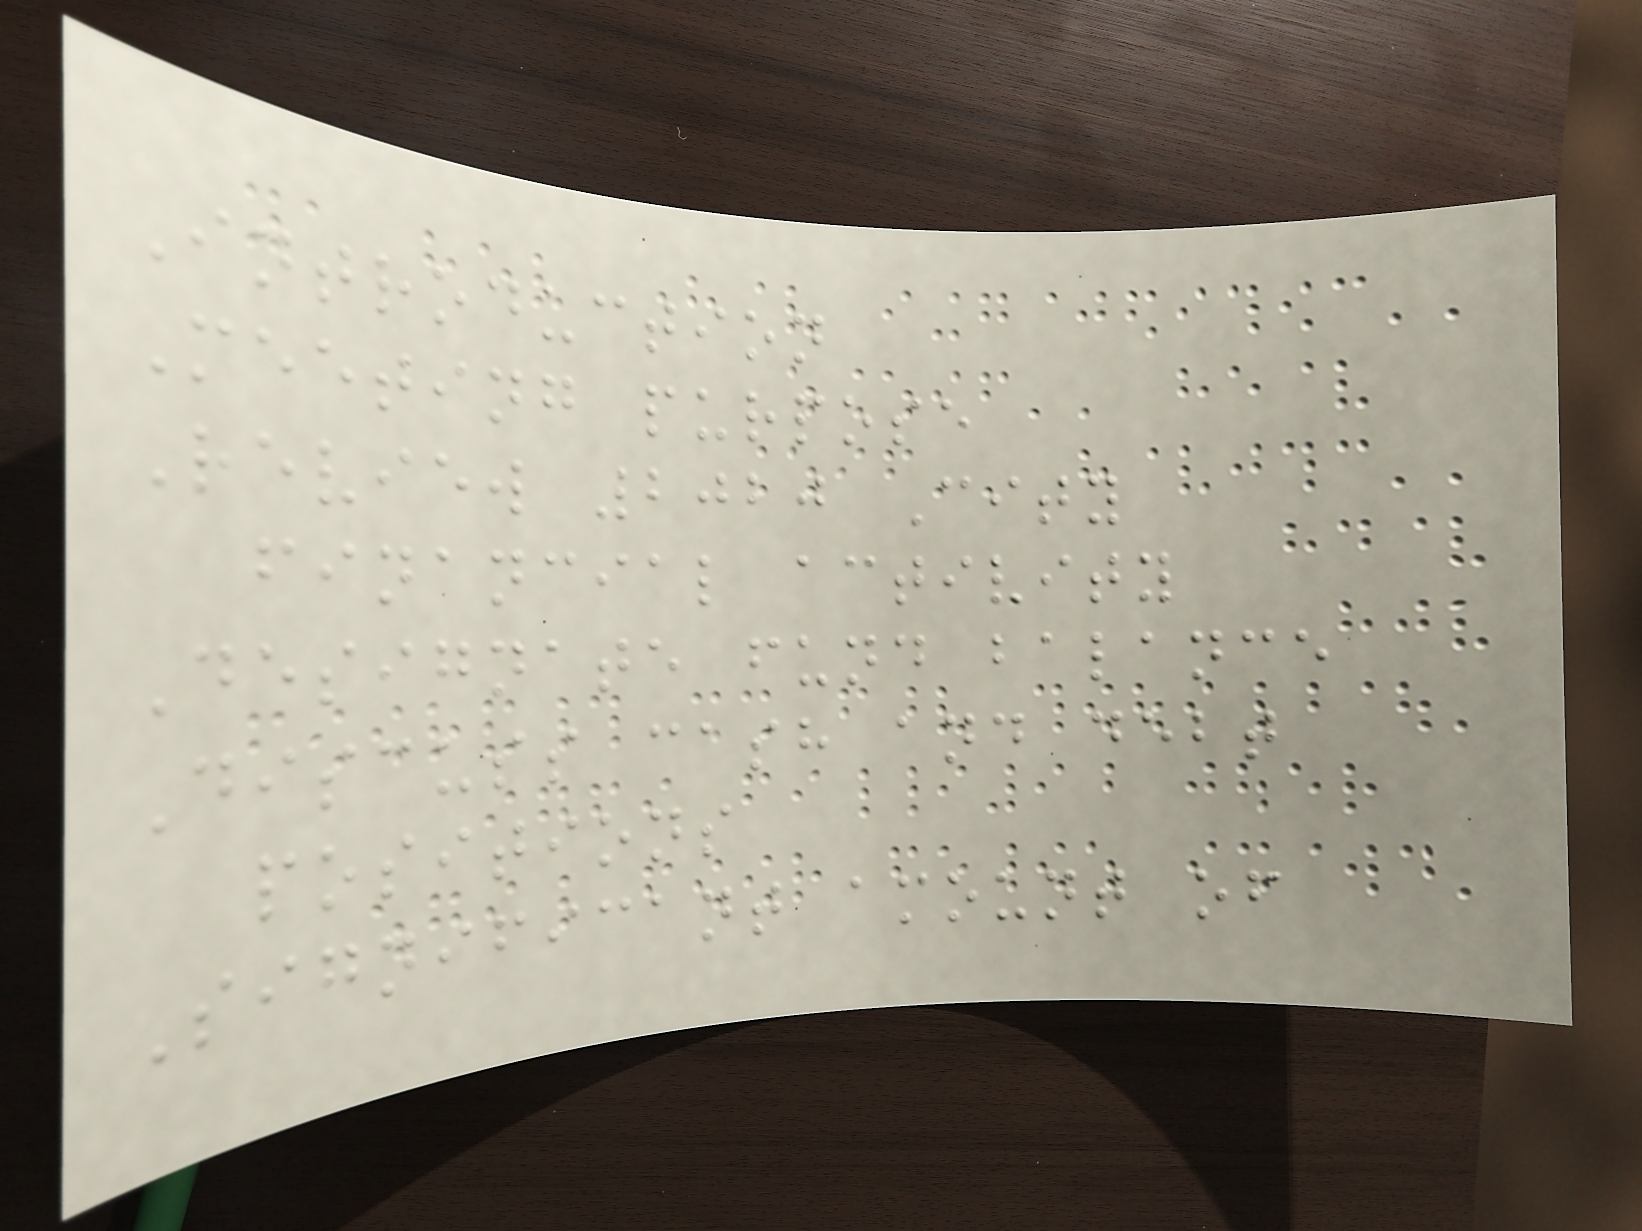Introduction
Meeting purpose
Review 2020 City
financial activity
Designate fund balance
Discuss cash and debt
positions
Significant amount of
